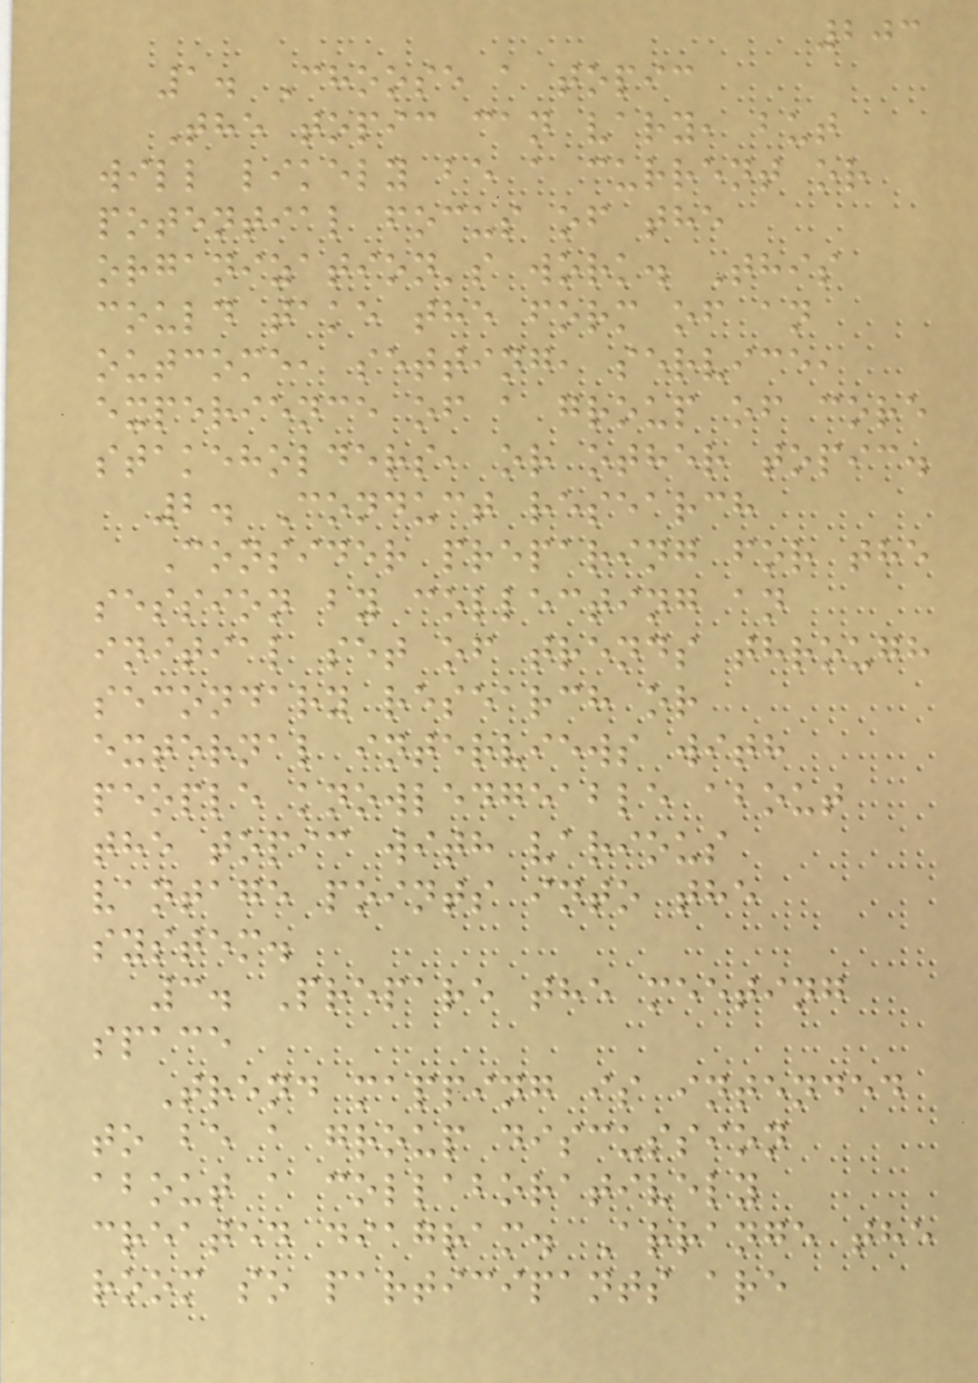203
1. Choose a topic
The topic can vary, but
will likely be a current or
potential focus of the
organization's work. This
could take the form of an
outcome, setting, service,
experience of a group of core
stakeholders, or other topic.
2. Conduct research
Consider preparing for the
session by collecting an
initial set of trends through
secondary research or
external interviews with
people knowledgeable about
the topic with various
vantage points into the
system.
3. Prepare the meeting
space
Trend mapping is intended
to be a group discussion
about a collaboratively
created diagram. Arrange the
room so participants are
